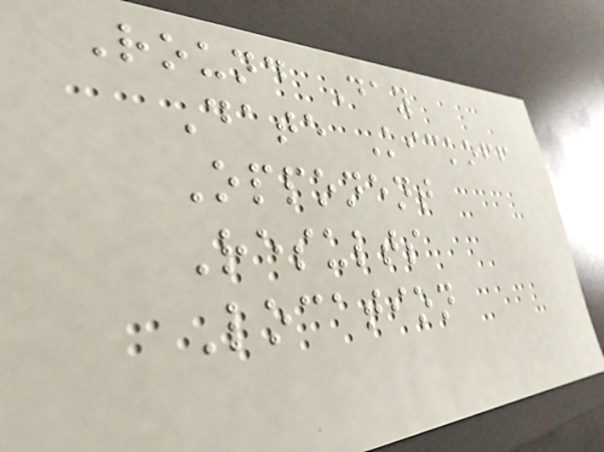Round Day
Date Kickoff
Opponent
Results
Location
